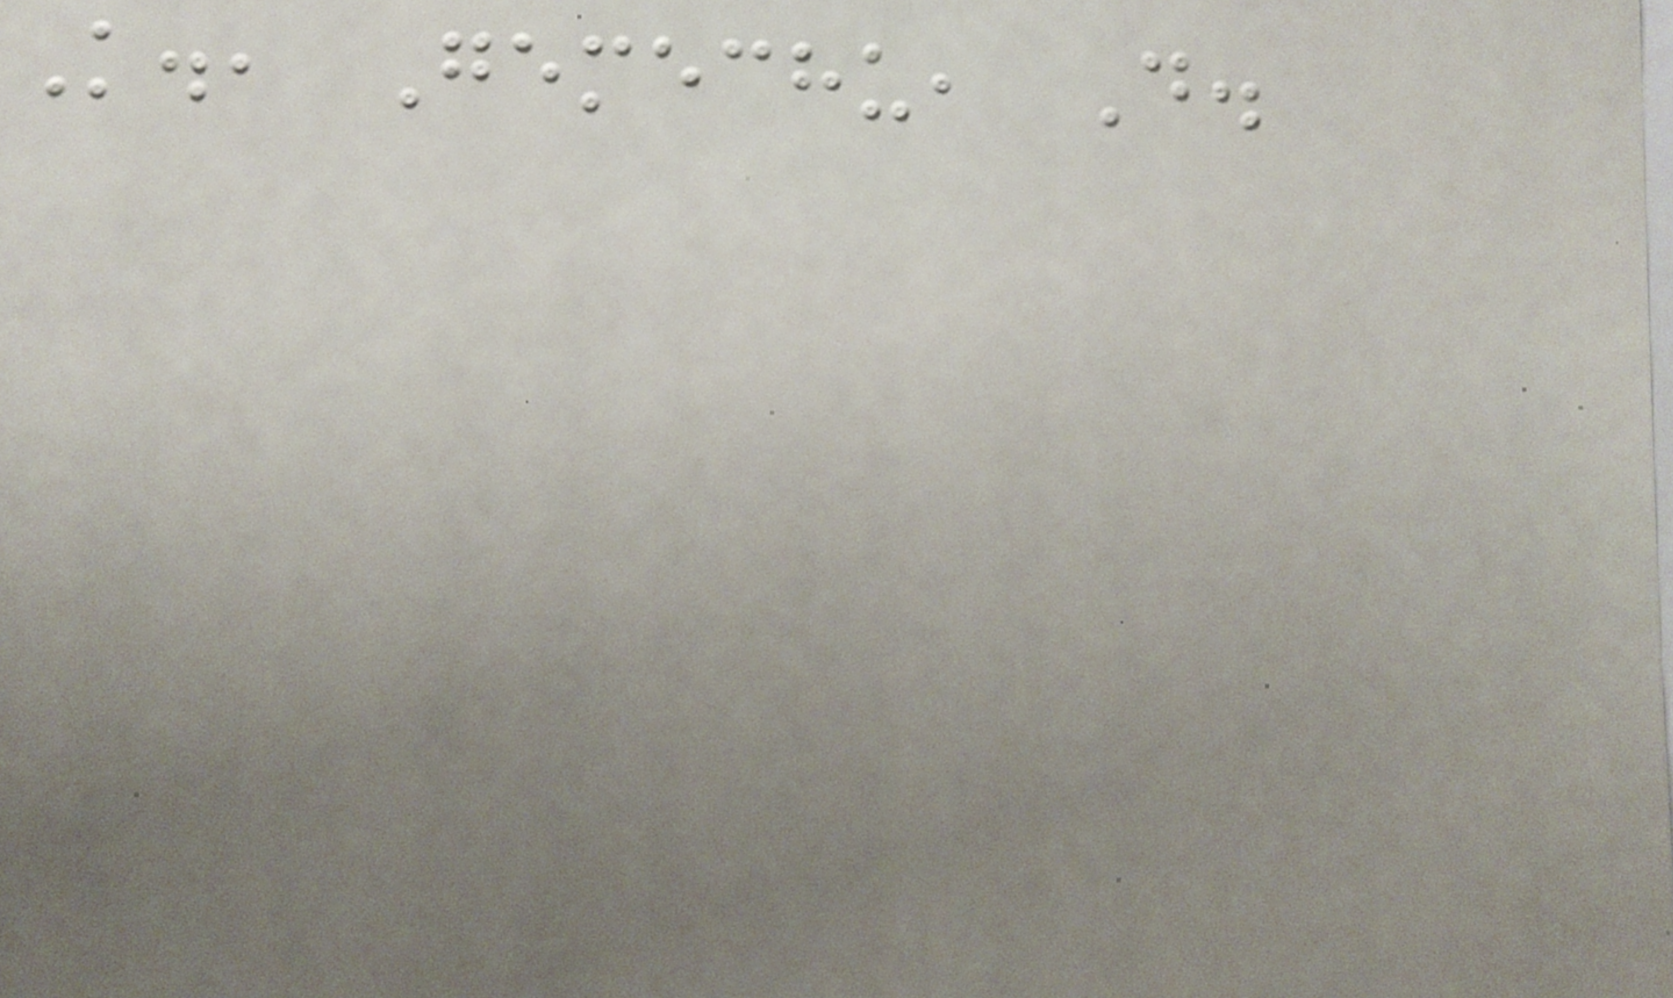K., Gemechu, D.
